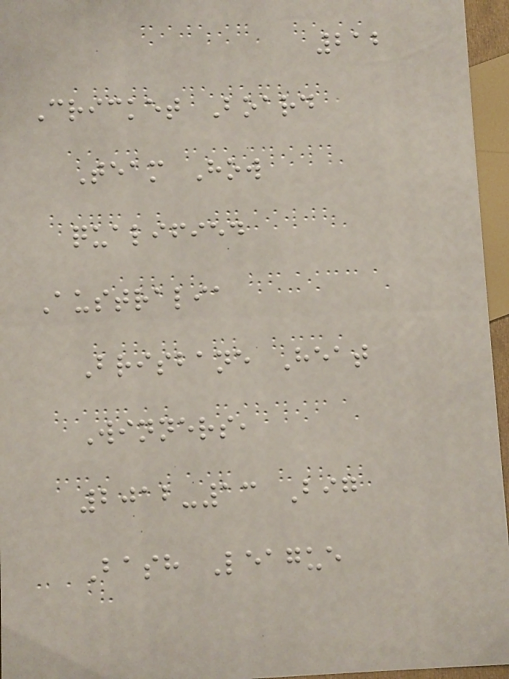212
Cricket Board
Team How
qualified
Australia
Brisbane Heat
Winners,
2012-13 Big
Bash League
